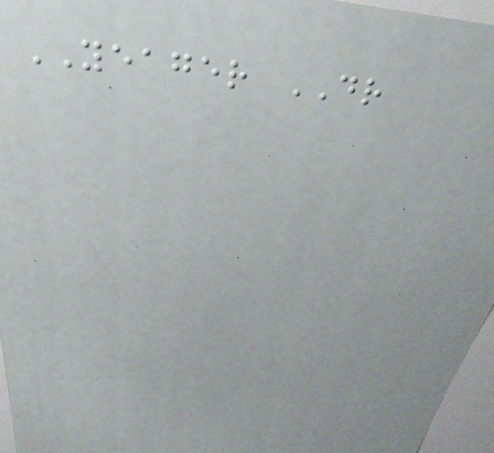YEAGER DR
